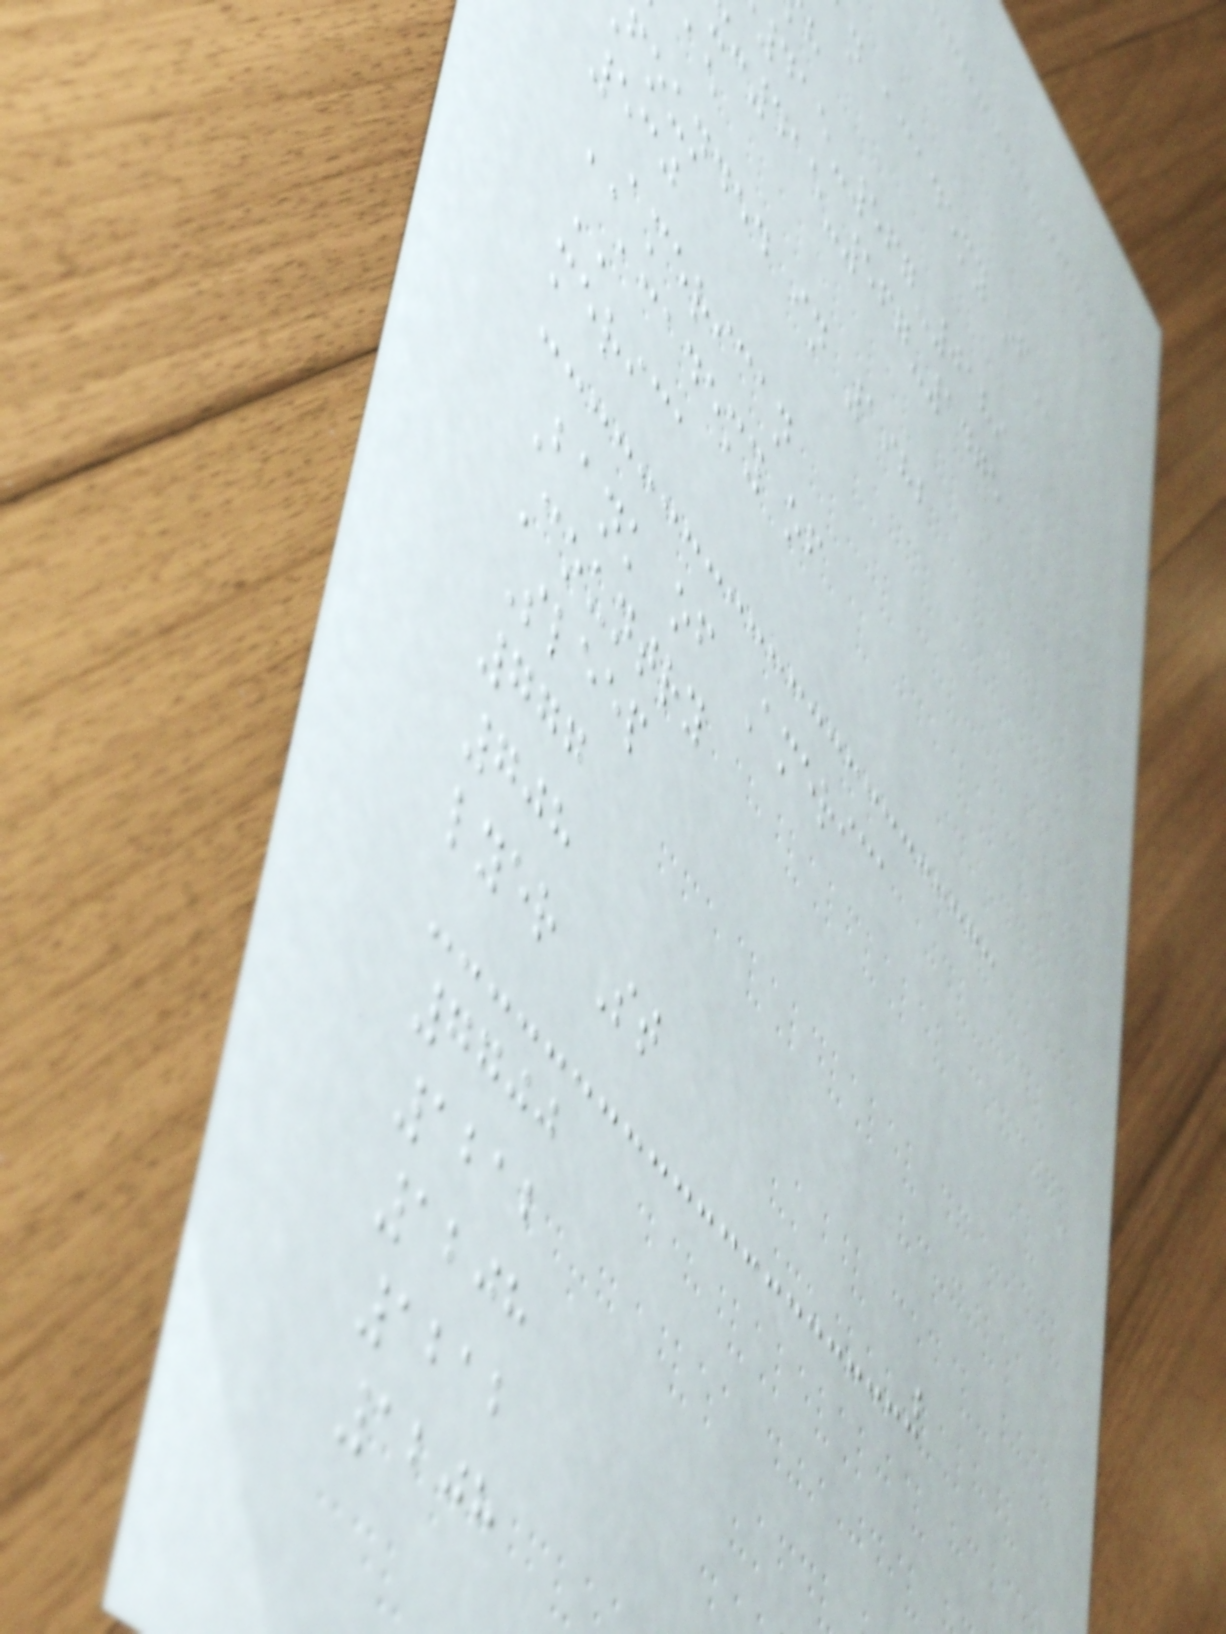n academy
415-567-0189
:415-567-1475
founded in 1982
530
AMERICAN
ACADEMY of
merica
Bank of America
Country
Sleep
777
708
lyer St
7700
1212
1208
1212
1208
